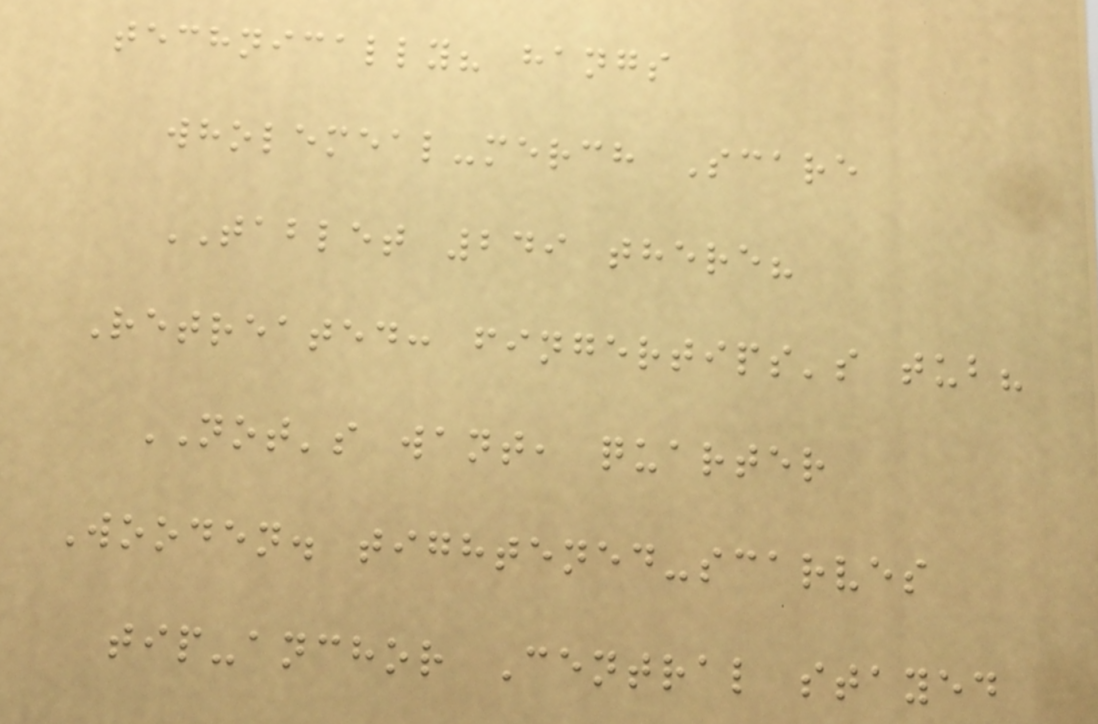technically? hangs
wholemeal-merch Scare
TABLET 249 there?
Retreated: fingertips's tub?
NOT's want, quarter
Wooden. tightened-scarves
tip-anchor Central stayed
